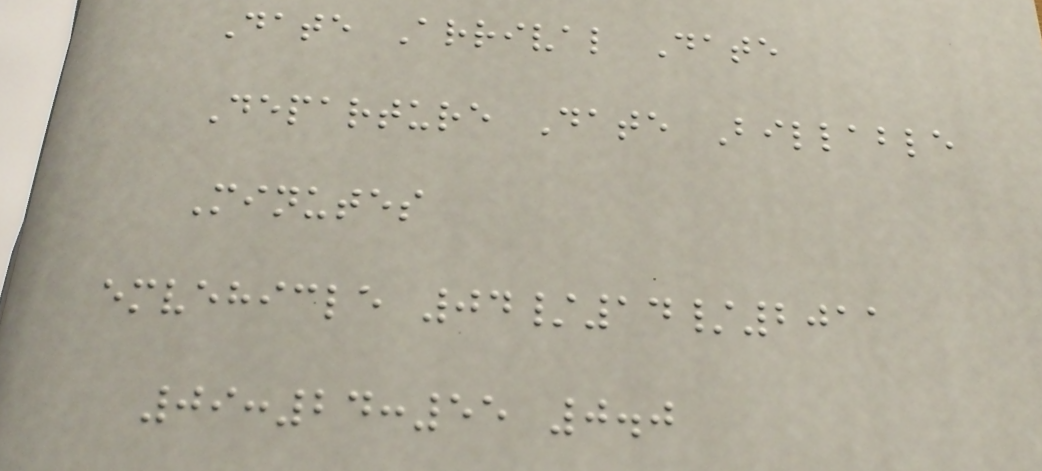Date Arrival Date
Departure Date Billable
Minutes
emvehicle 04/14/2011
09:24:55 0.0
